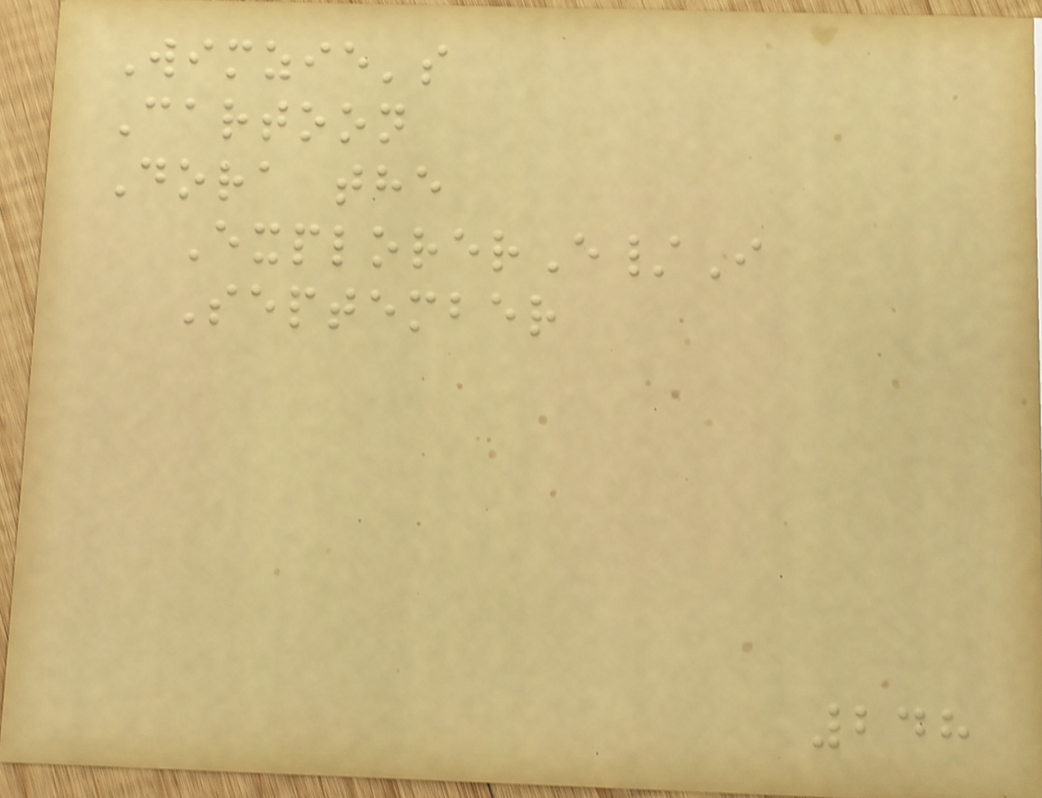Wimzie's
Cartoon
Dora the
ExplorerE/I
September
248
